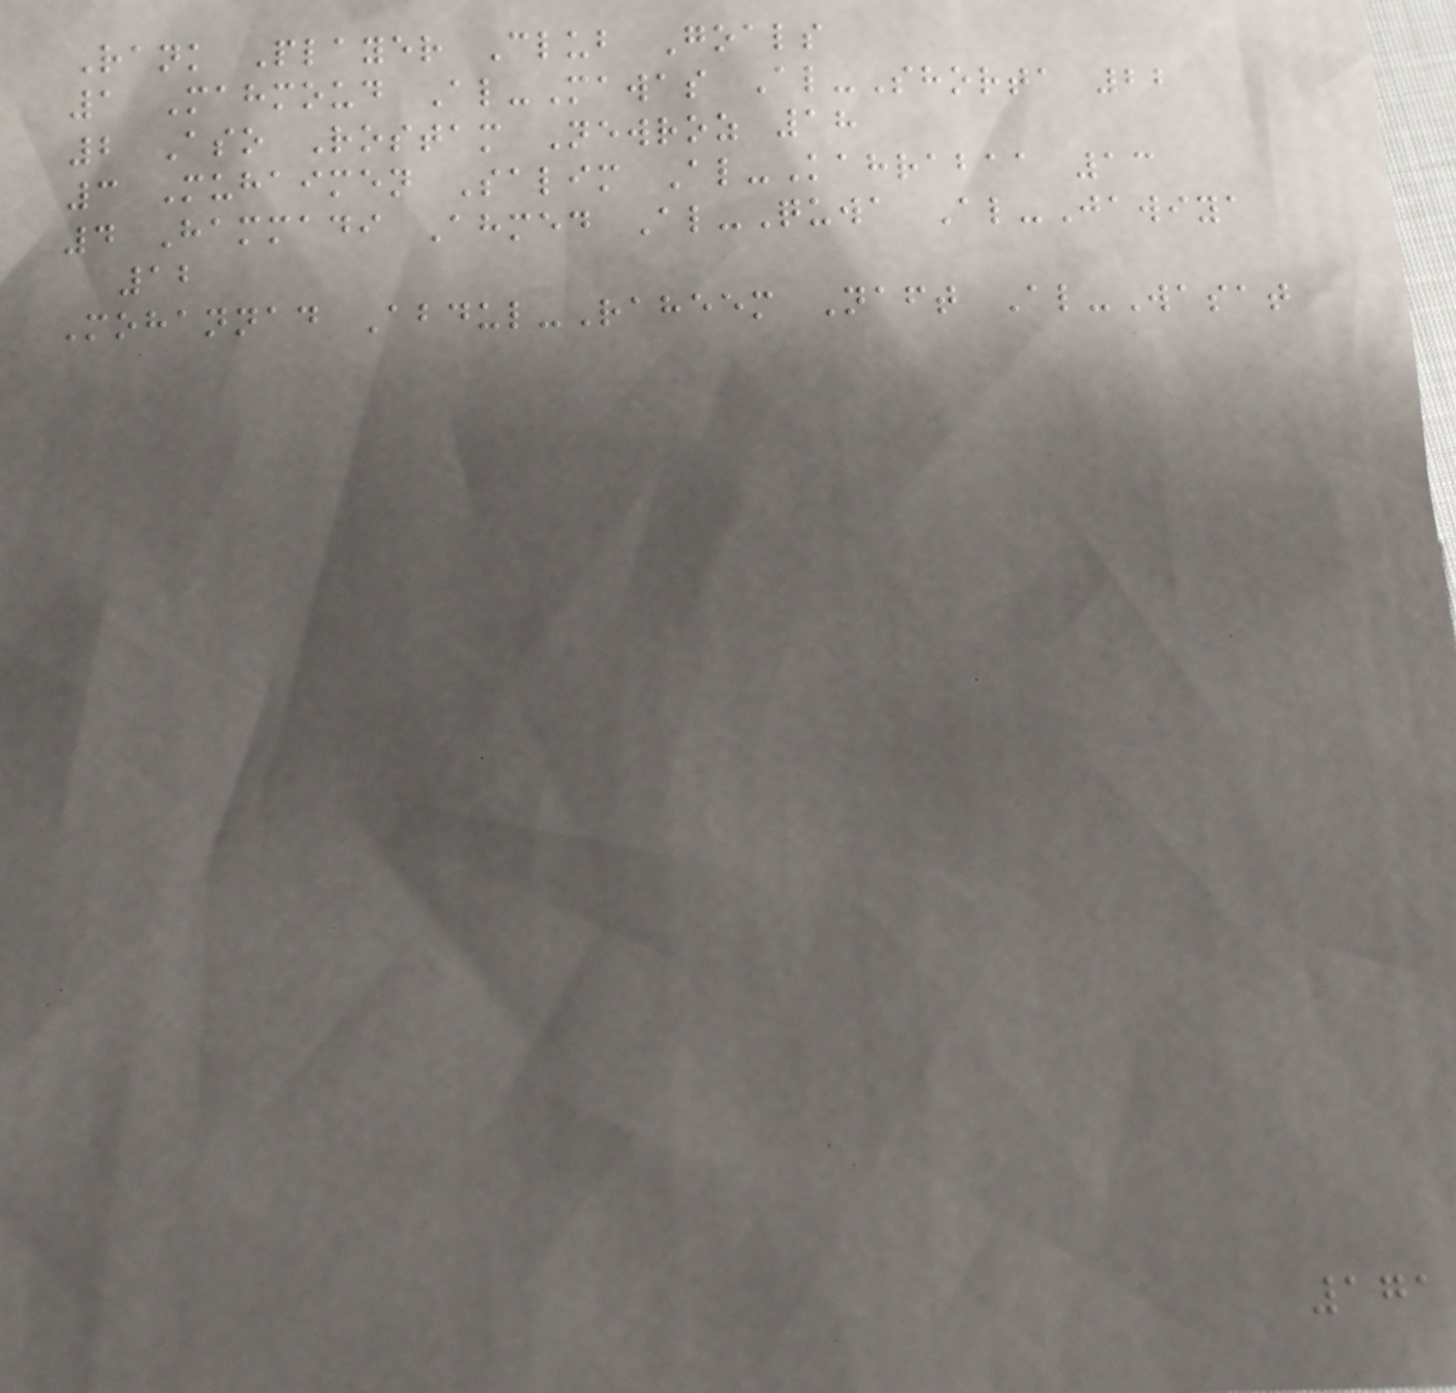Rank Player Club Goals
1 Mahmoud Al-Mawas Al-Shorta 22
2 Aso Rostam Newroz 18
3 Muhaimen Salim Al-Kahrabaa 13
4 Hammadi Ahmed Al-Quwa Al-Jawiya
12
Mohannad Abdul-Raheem Naft Al-Wasat
171
